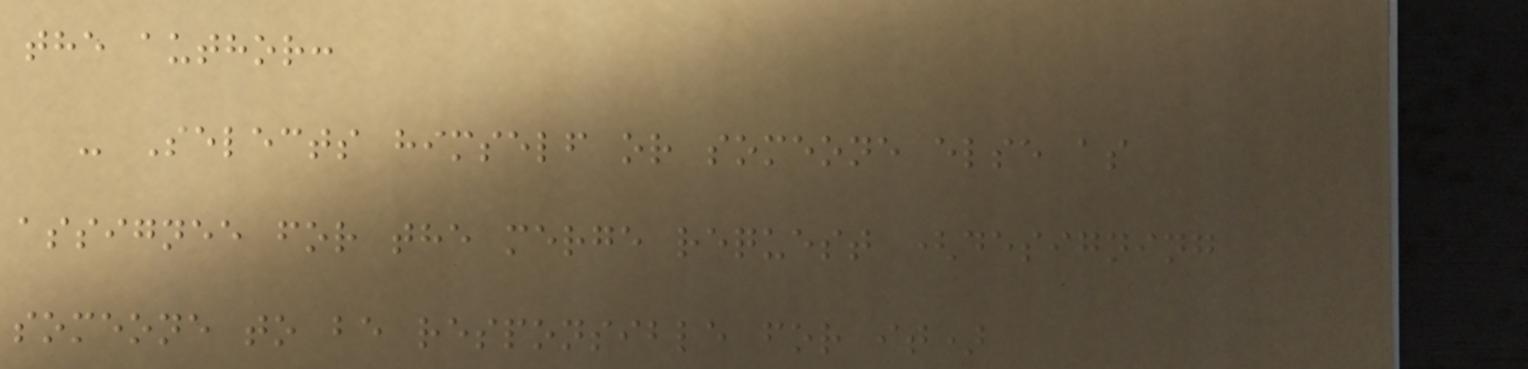the author:
- Selects himself or someone else as
assignee for the merge request (designing
someone to be responsible for it)
